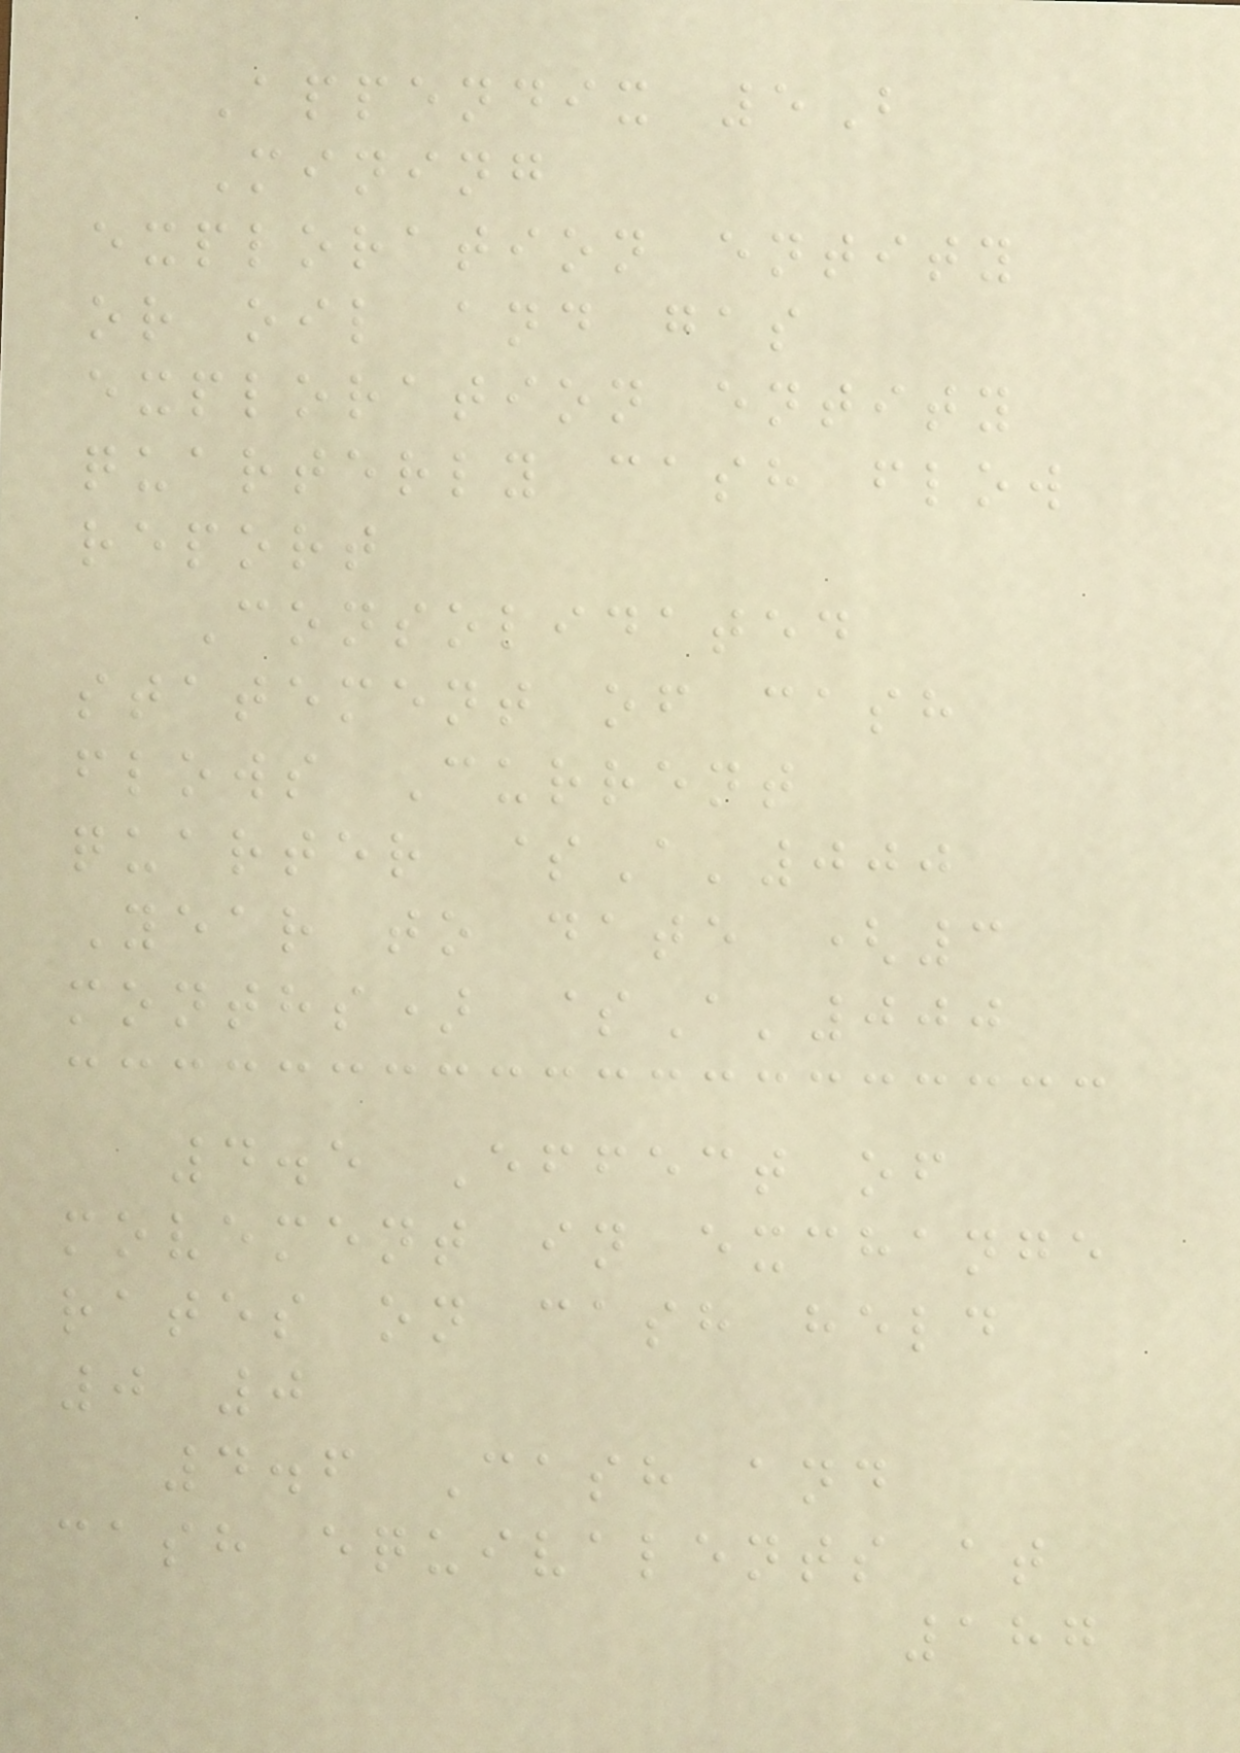Appendix 5B
Mining
exploration entity
or oil and gas
exploration entity
quarterly cash flow
report
Consolidated
statement of cash
flows Current
quarter $A'000
Year to date (3
months) $A'000
4.5 Effect of
movement in exchange
rates on cash held
0 0
4.6 Cash and
cash equivalents at
187
